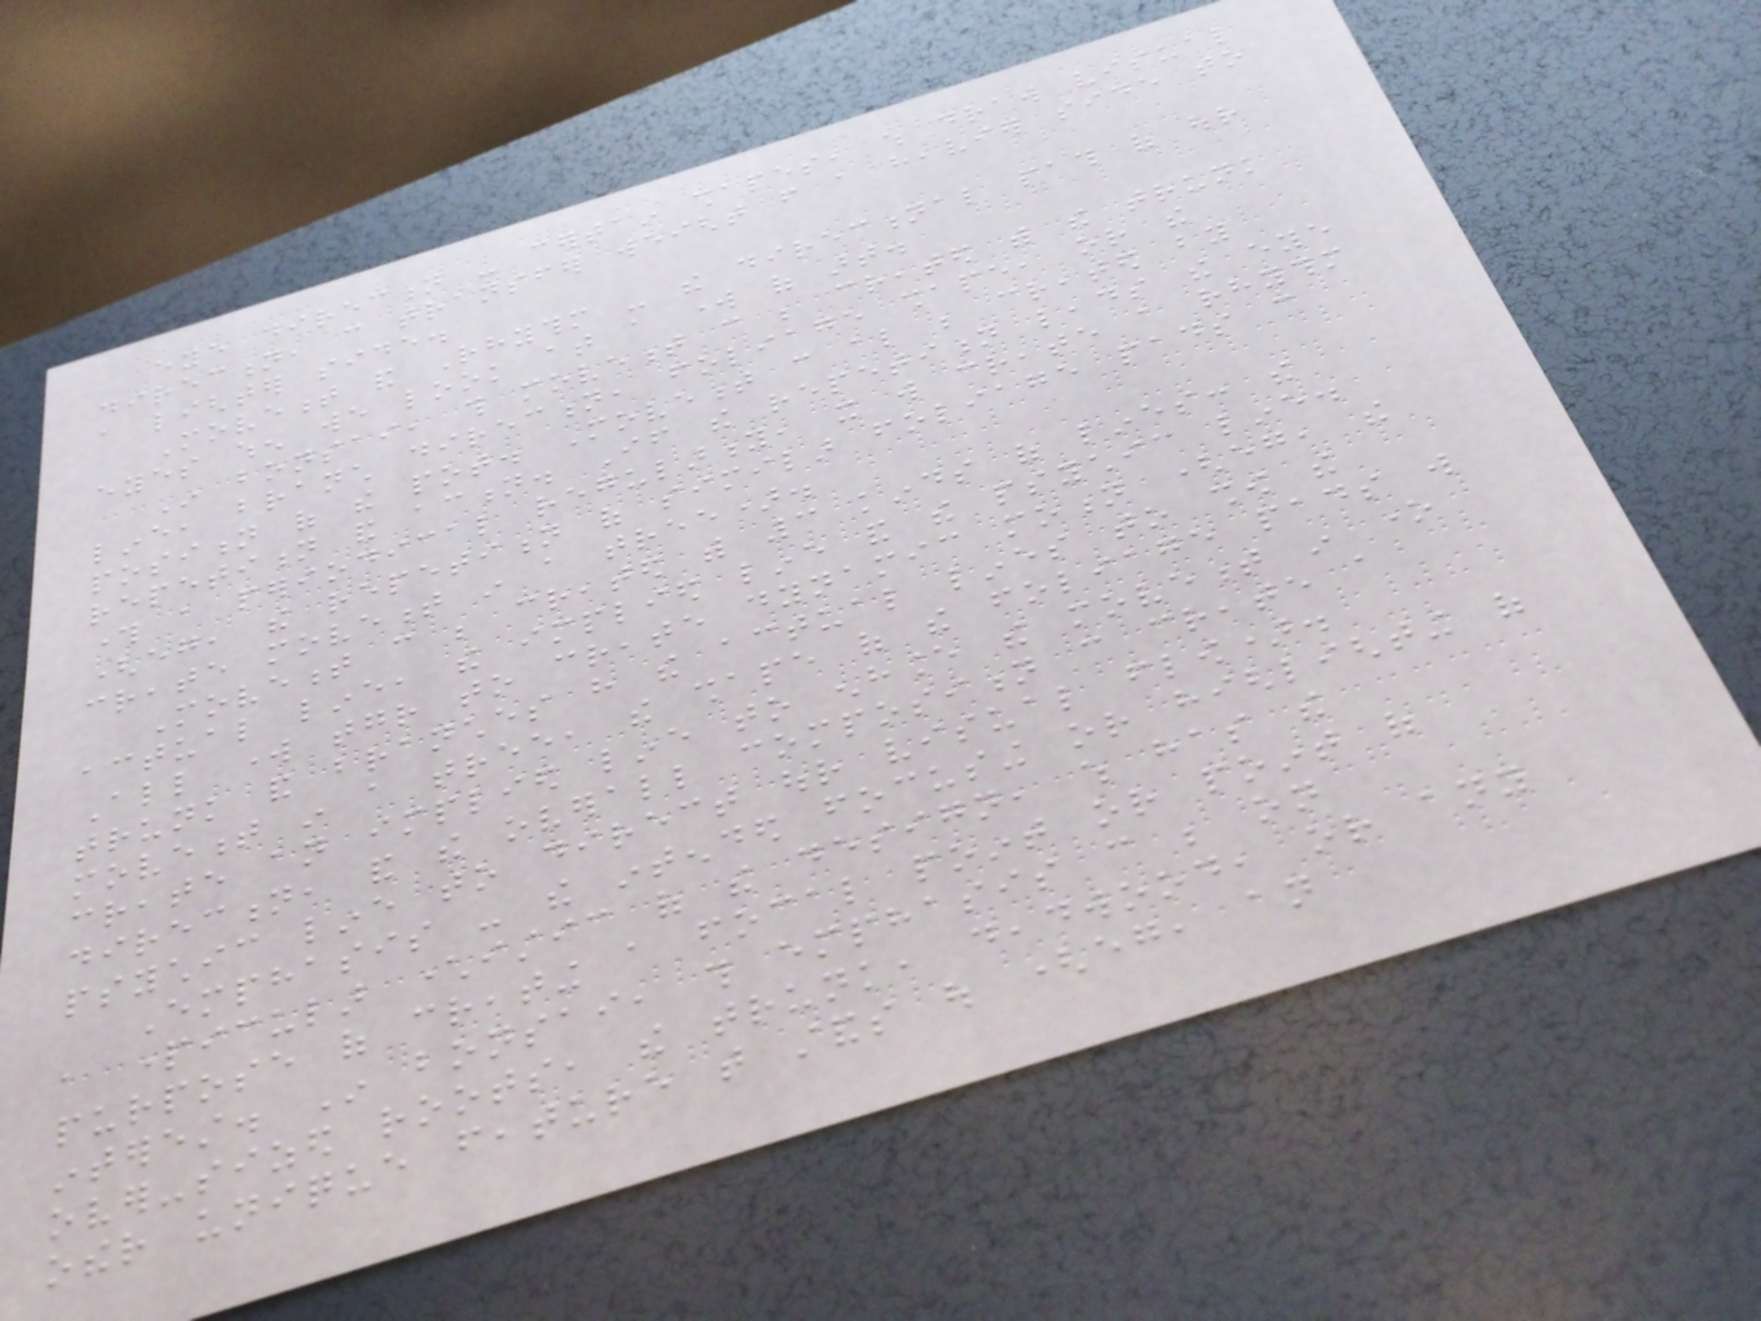eye direction - certain shapes, which draw visual
direction, can transfer weight from a heavier side to
a lighter side.
Movement and Rhythm - the directional path of our
eyes when we look at a work of art.
In bonsai, this movement can be created with the trunk
line, branch direction, foliage shape, or the
position of the pot. Movement can also be created by
repetition and action. If the repetition leads the eye
through a periodical regularity, it will create a rhythm
(eg, the repetition of similar foliage pads can
create movement in a tree).
Movement can be created with 3 kinds of lines: the
actual line, the implied line and the psychic line.
All work together to create dynamic motion (eg, the
trunk and branches have the actual lines to show the
movement in a tree, the shape of the foliage pads will
create an implied line to enhance the movement in one
direction, and the overall composition can create a
psychic line to direct our visual flow).
Emphasis - the intended focusing or highlighting of
a particular characteristic of the design, which has the
purpose of creating a focal point or point of
interest. In bonsai, this emphasis can be on
over-sized roots, the trunk, deadwood, or any
other unique feature that stands out (eg, an
